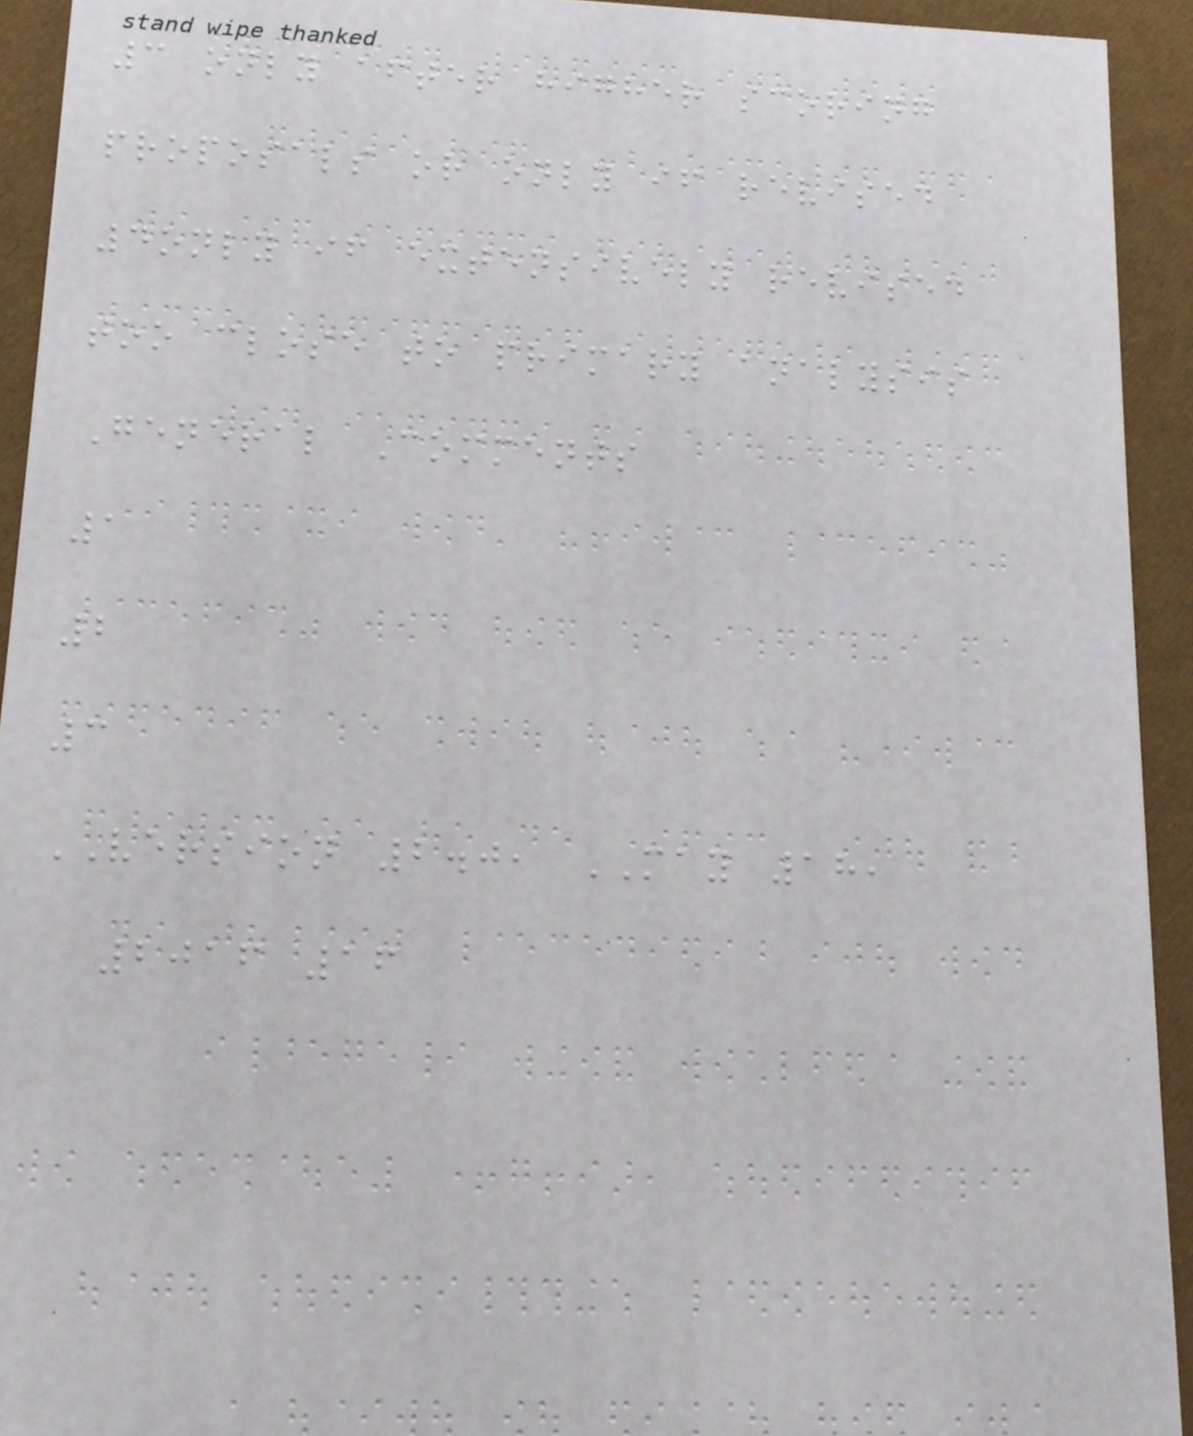3 only after higher scoring
proposals or only if revised
4only if extensively revised
too close to primary analysis
General Comments
1
2
3
VERSION 2.0, MAY 18,
2016 16
